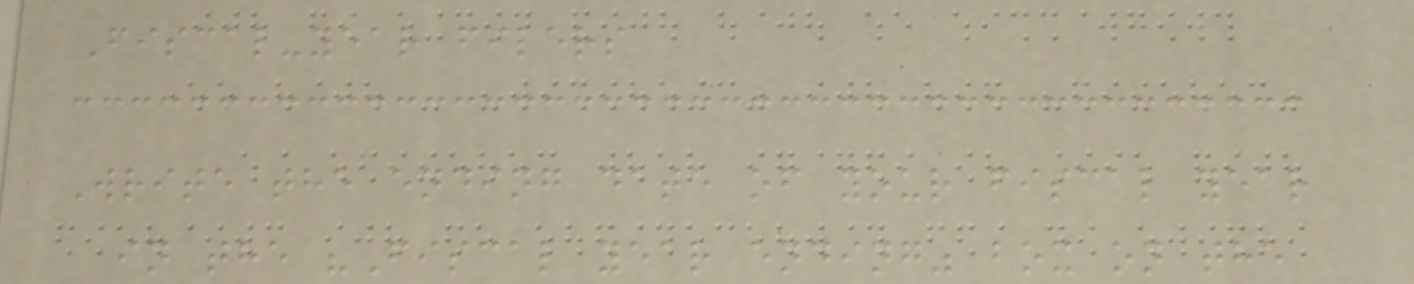Fiscal-year filers
Write the ending date of your fiscal year
in the "Fiscal year ending" box on the
